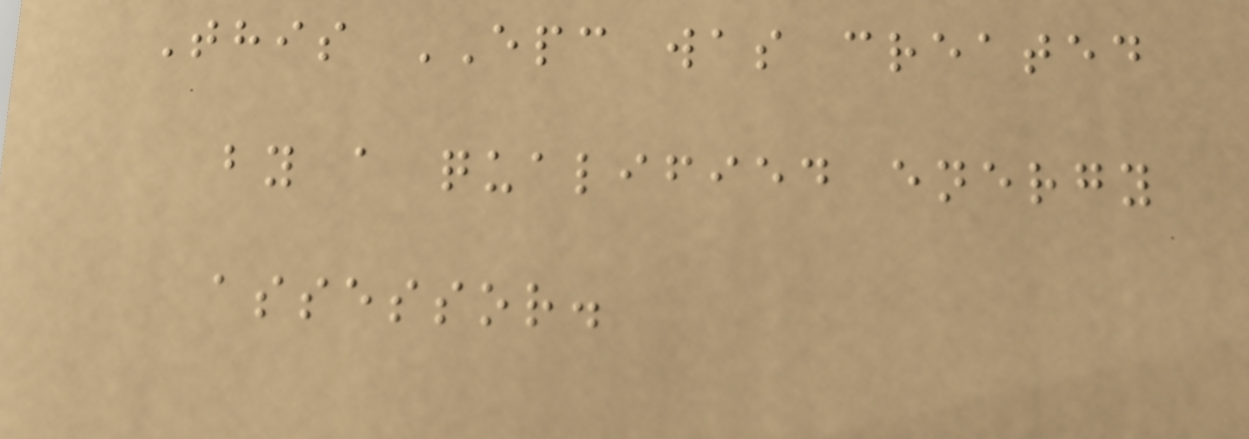This EPC was created
by a qualified energy
assessor.
